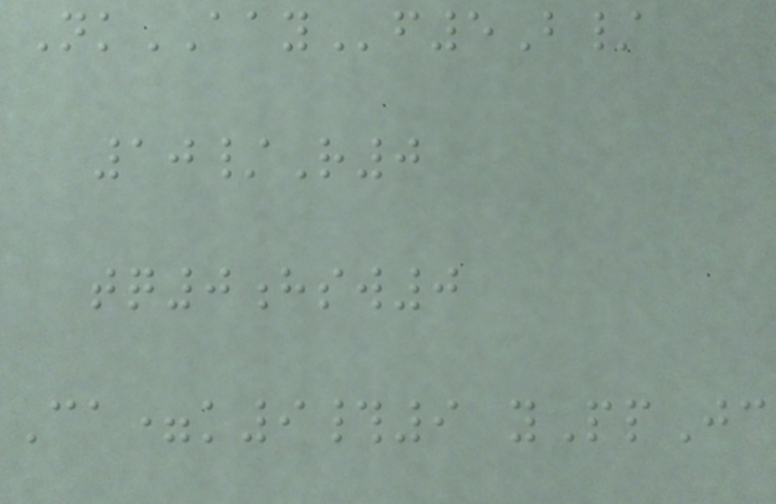NkAAYf5B/
10/R0
tq0hsw0
Ca=k9#9 yPpJc
